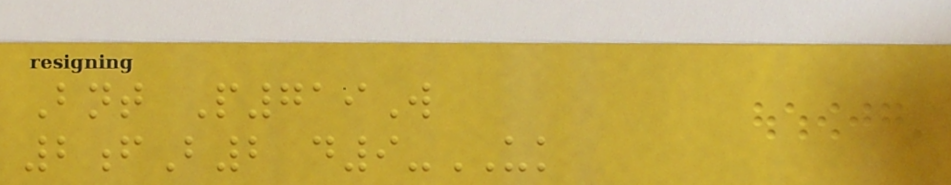Bnt P719W
2fB2 d9-UK
